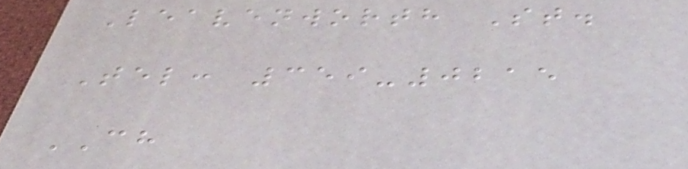Leavenworth St.
Tel: 359-0215
CH
